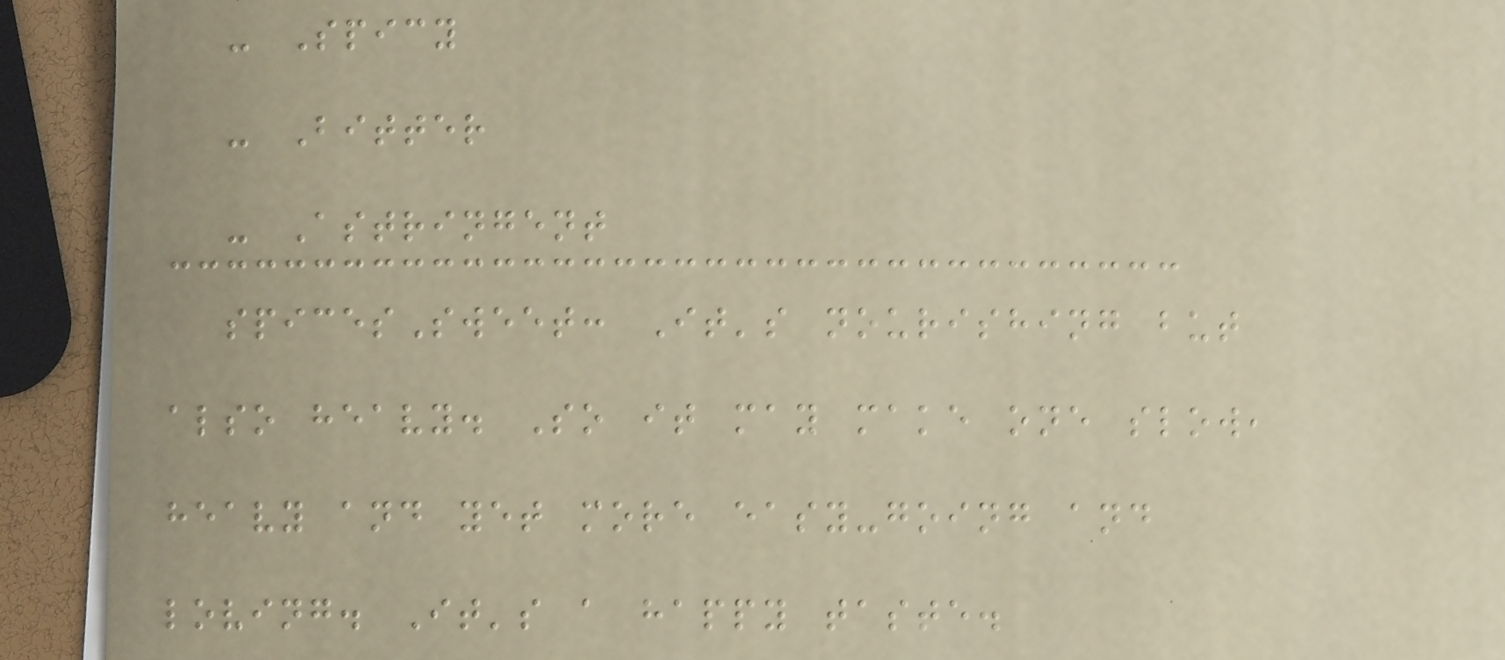- Spicy
- Bitter
- Astringent
spicesSweet: It's nourishing but
also heavy. So it may make one slow,
heavy and yet more easy-going and
loving. It's a happy taste.
